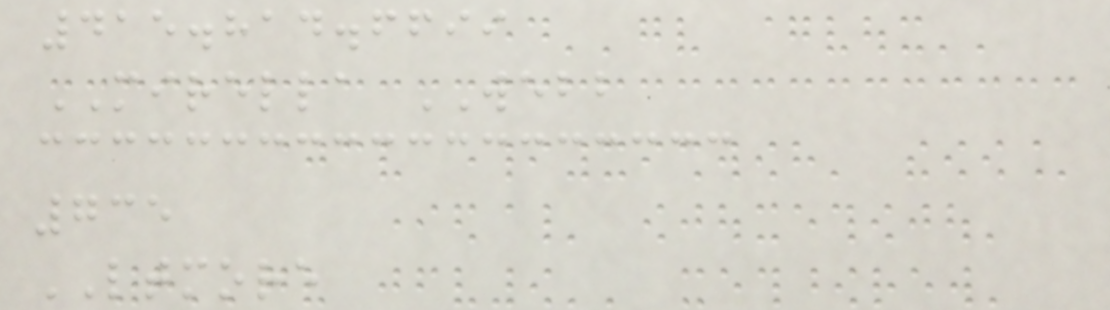415.814.6699
MIRELLA WEBB
735
LTMORE
